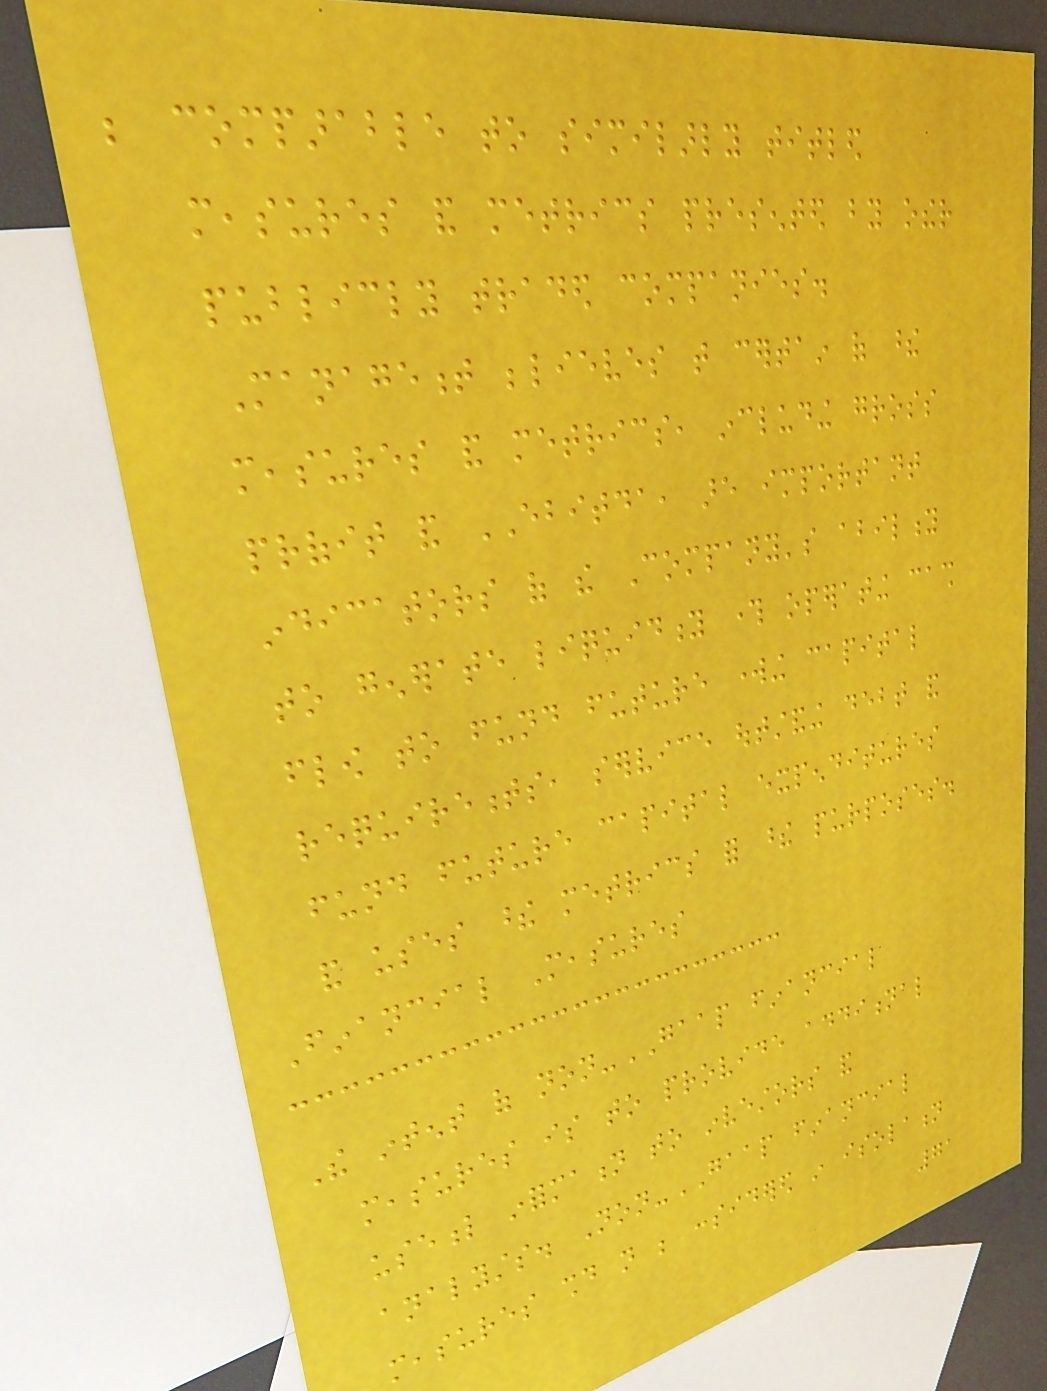be comparable to similarly titled
measures and metrics presented by other
publicly traded companies.
Management believes that certain of these
measures and metrics, including gross
profit and EBITDA, are important
indicators of the Company's ability
to generate liquidity through operating cash
flow to fund future working capital
requirements, service outstanding debt and
fund future capital expenditures
and uses these metrics for these purposes.
Financial Measures
The intent of non-GAAP financial
measures is to provide additional
useful information to investors and
analysts. Non-GAAP financial
measures should not be considered in isolation
71
